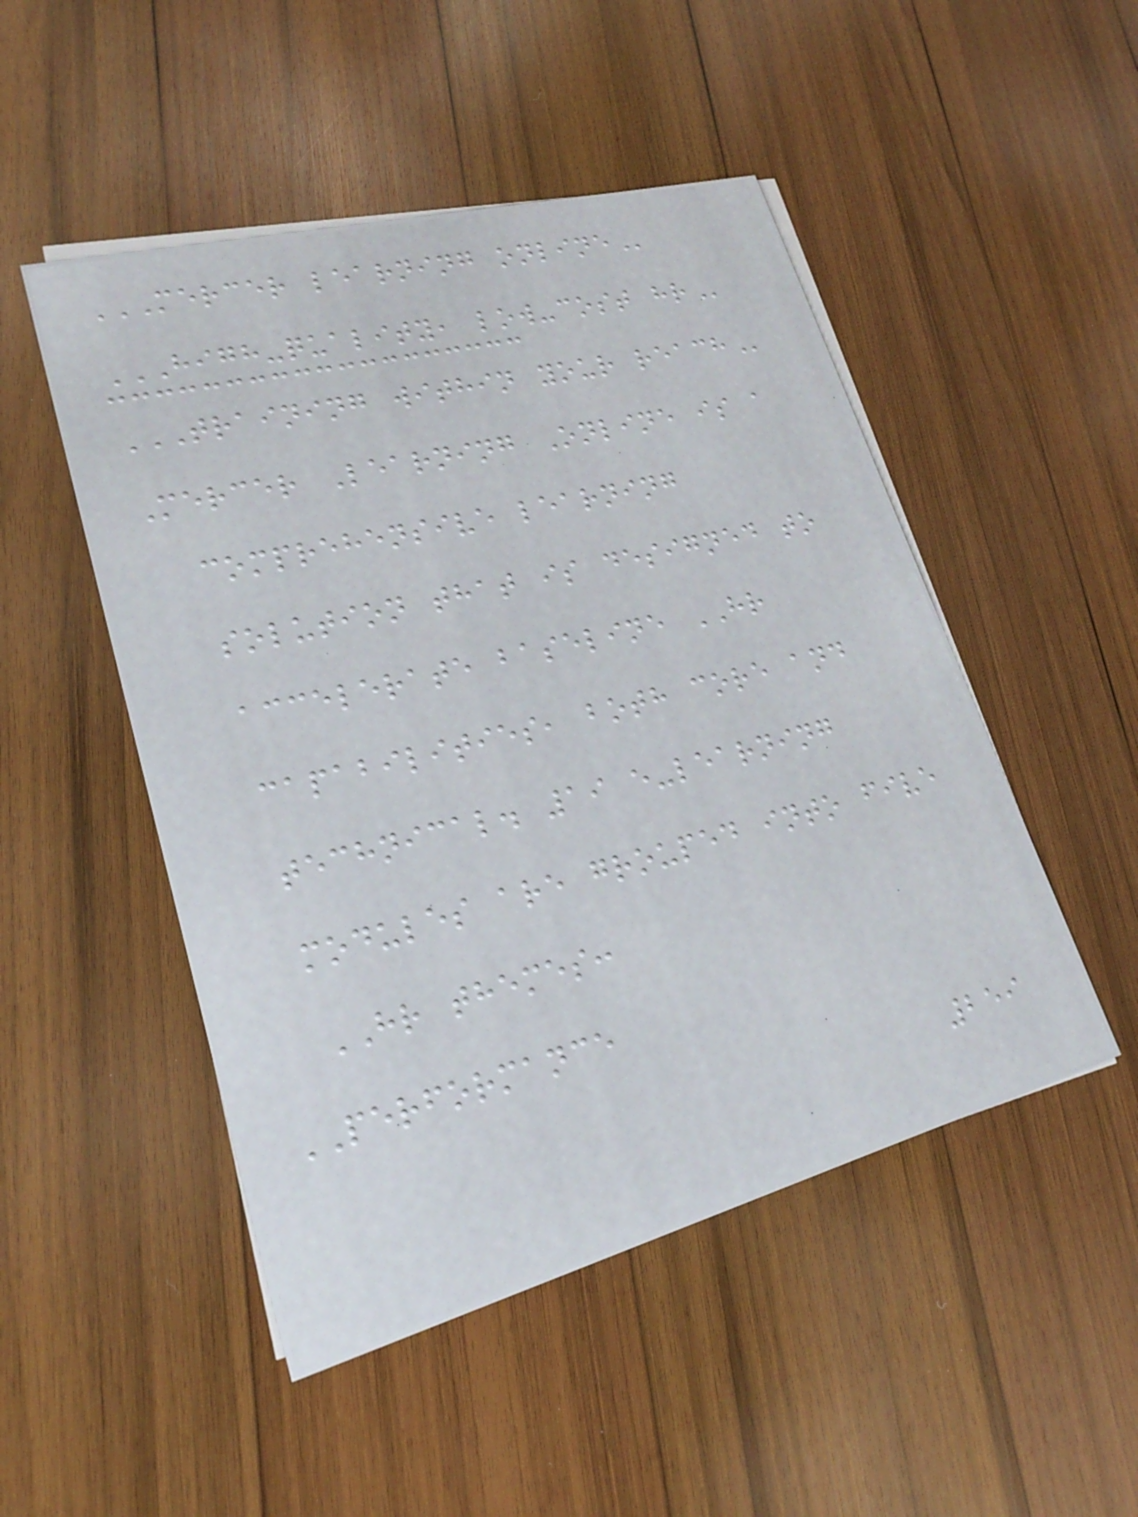MERCER LEARNING ONLINE
HIGH-QUALITY, LOW-COST HR
TRAINING WITHIN YOUR REACH
Mercer Learning Online is a
comprehensive learning
solution that is designed to
accelerate baseline HR
capabilities, both core and
technical. 19 e-learning
modules are grouped into five
HR themes:
PERFORMANCE
259
